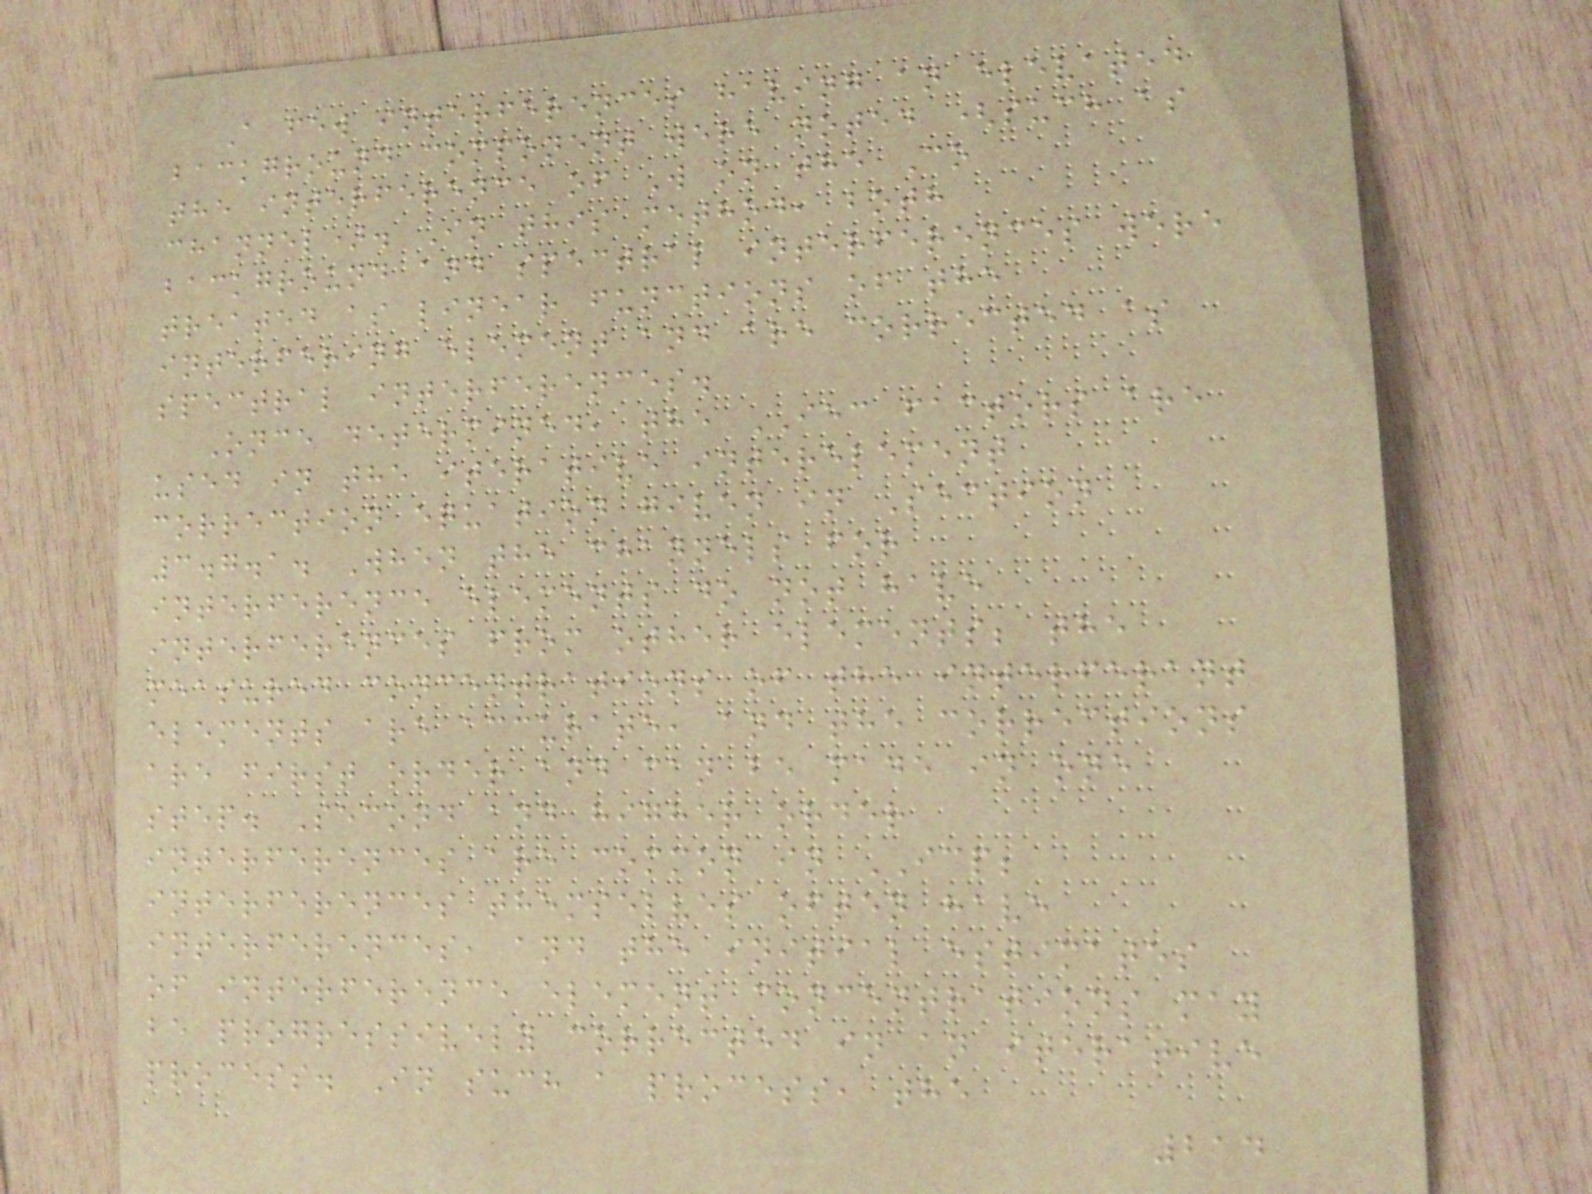A few interferences having an elevated
background component were noted (such as
the interference of W on the Co
channel). In this method, both
background and spectral interferences were
treated as linear functions of the
interfering element and are corrected as
spectral interferences.
Once determined, the IEC factors are
used in the iterative interelement
correction equation given in Section
3.7.1. When the channels for
interference elements do not have
interferences from other elements; the
measured concentrations of the interferant
elements are accurate, and the corrections
are first order and can be made in one
step. Second and higher order
interferences are common in ICP;
interferences themselves often have
interferences, and the initial estimates
of interference element concentrations may
be progressively corrected in an iterative
process. In such a process, the
214
